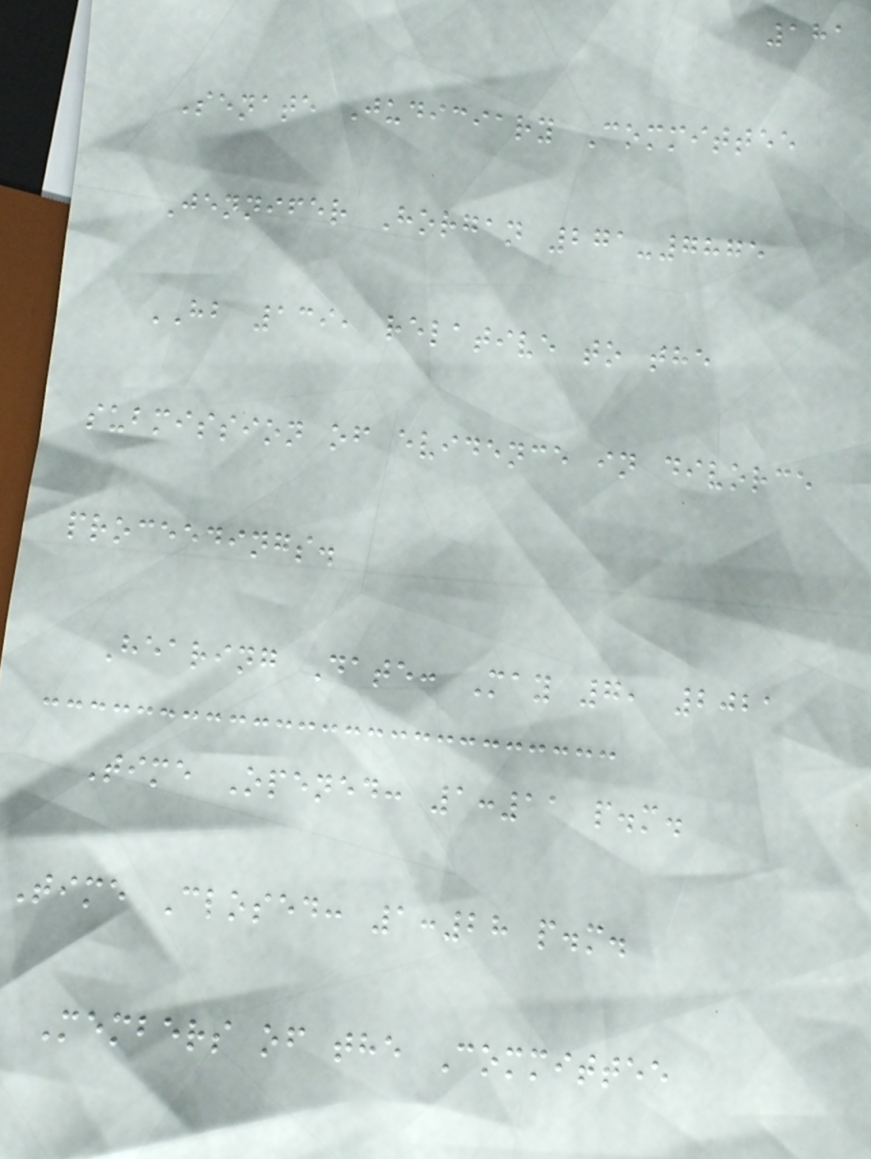181
Senate Judiciary Committee
Jennifer Horgan 271-7875
HB 139, relative to the
submission of evidence in divorce
proceedings.
Hearing Date: May 7, 2021
Time Opened: 1:11 p.m.
Time Closed: 1:28 p.m.
Members of the Committee
